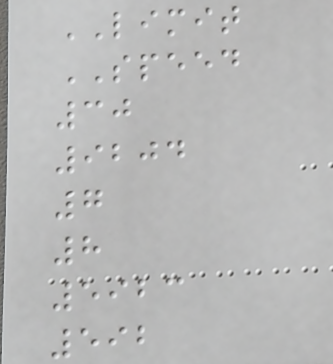LIMIT
SPEED
30
9204
7
8
5923
592
